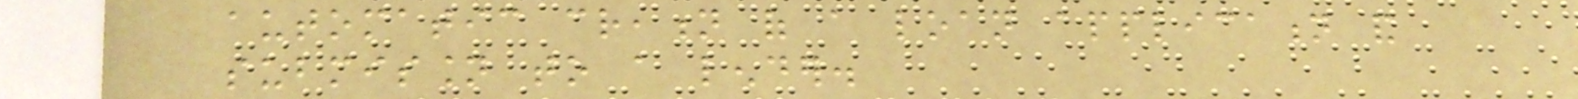automatic creation of a loan application and
submission to a lender.
